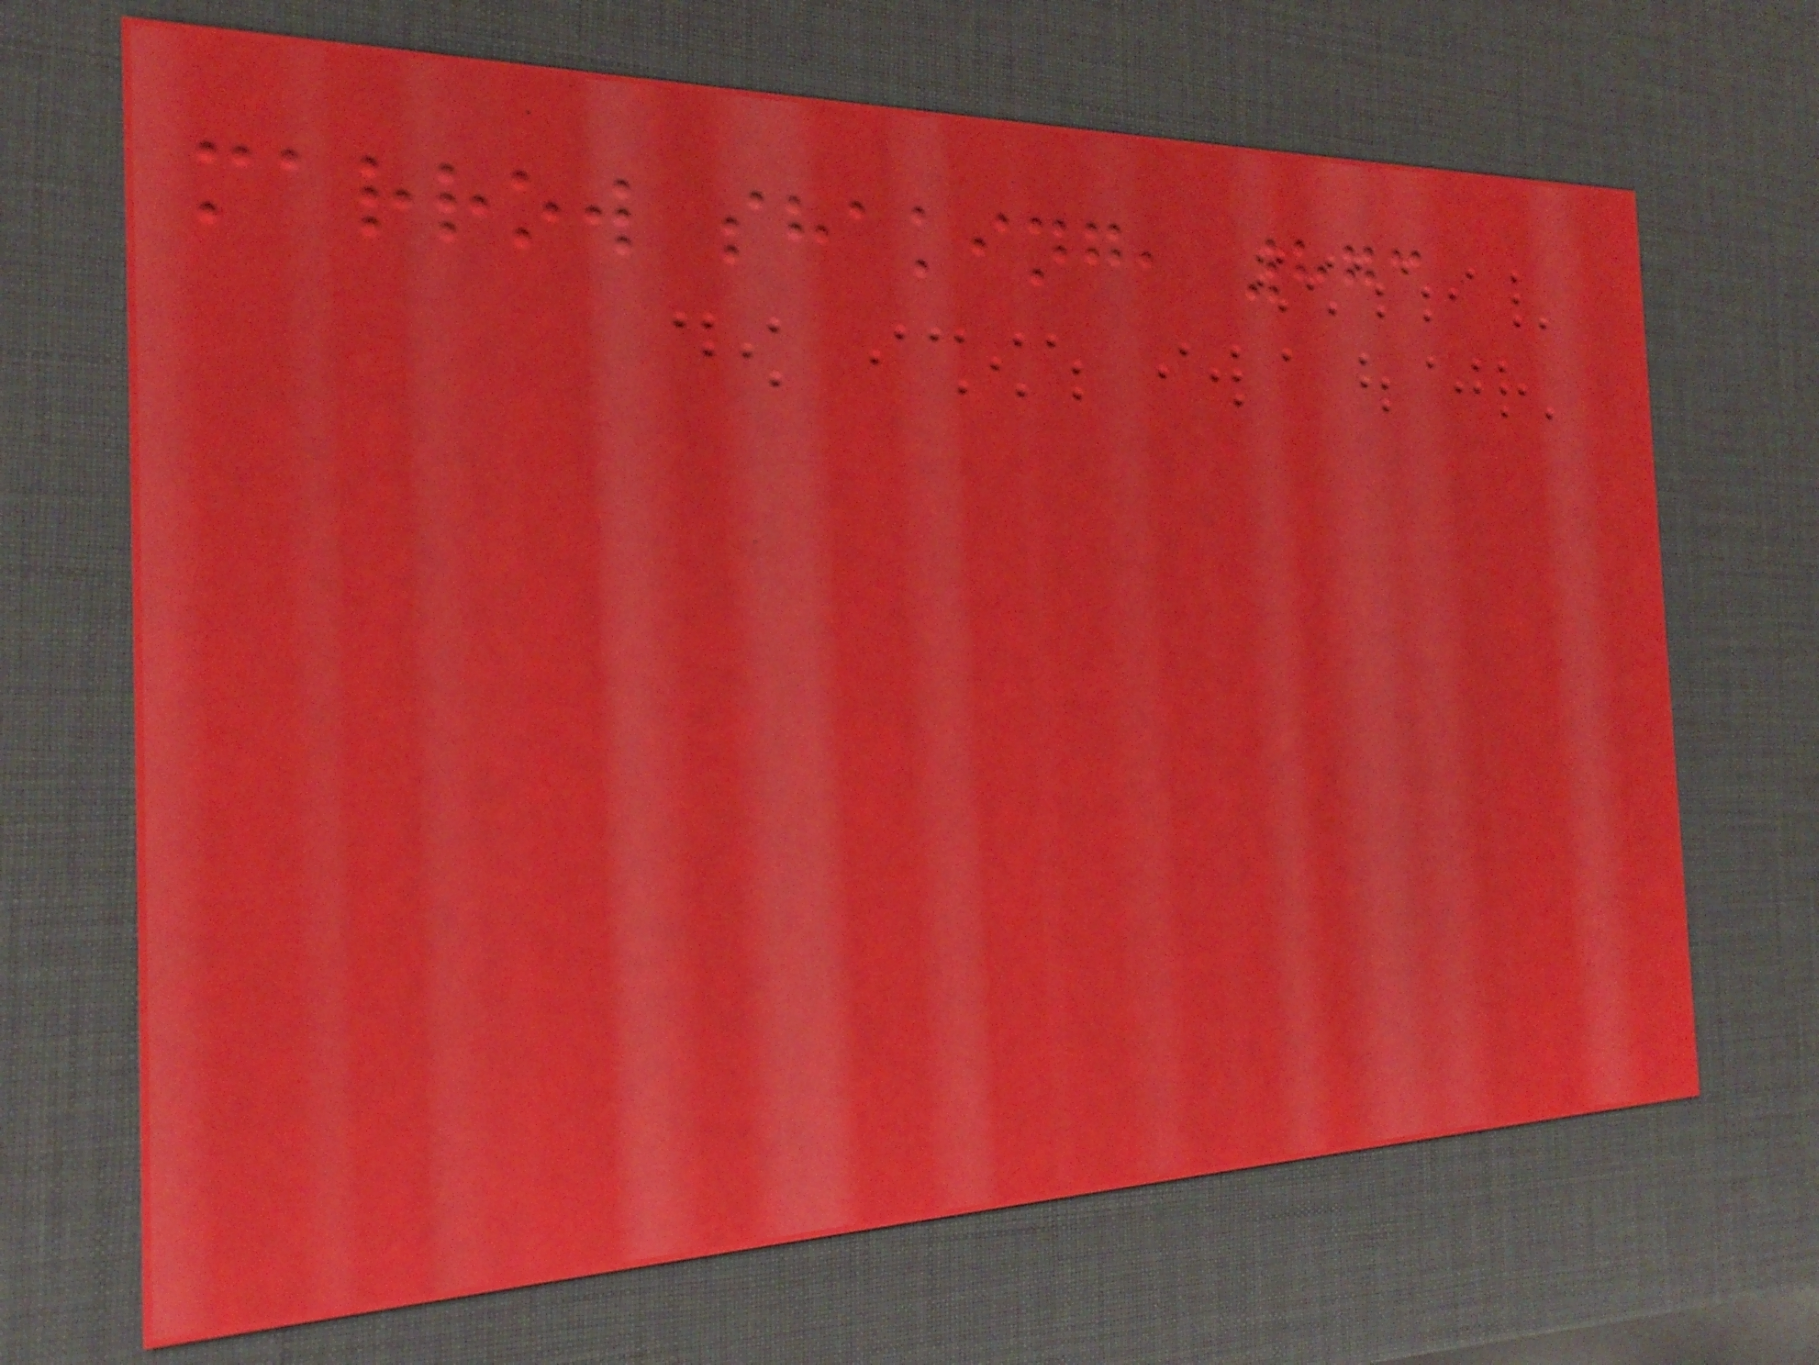marrow shaking, 873
